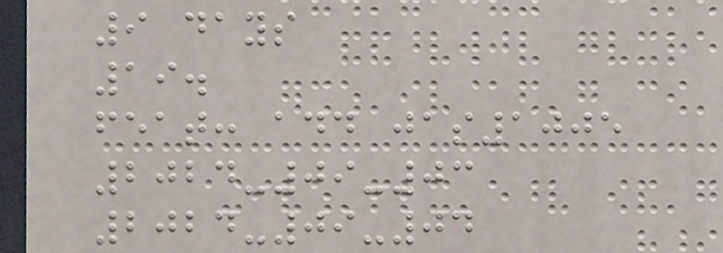9 days
19.
feat: add jas1005
2024-09-03
2024-09-04
